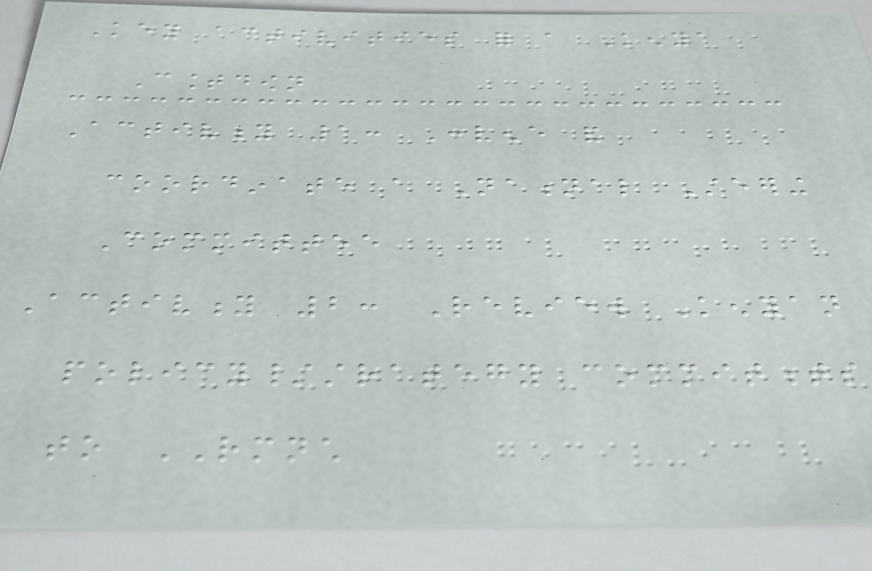Key activities for a Kenya
Countdown
Activity 1: Convene and
coordinate a National Steering
Committee
Activity 2: Review Kenyan
policy/strategy commitments
to RMNCH
